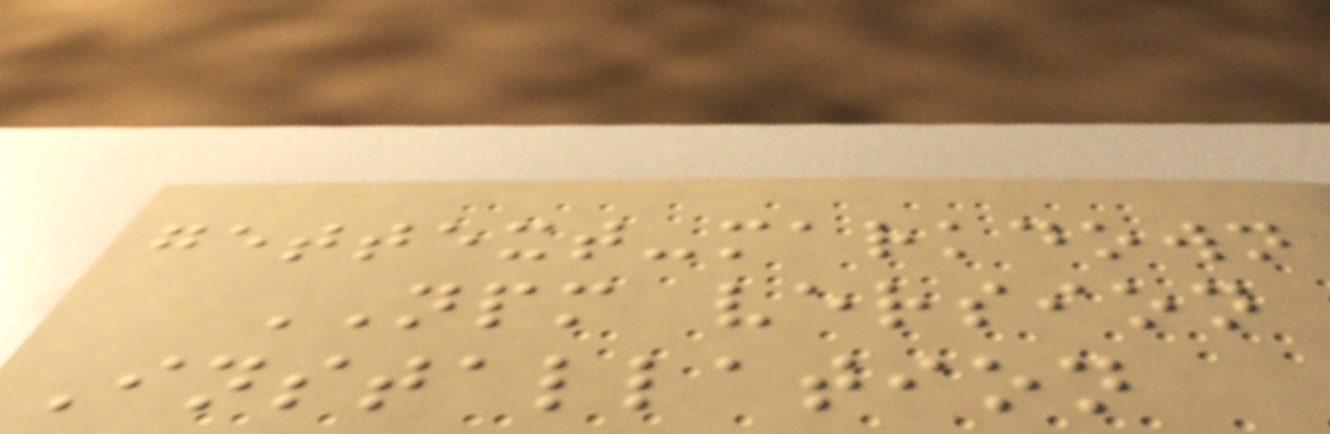gettext-markdown
NPM version
Installation
